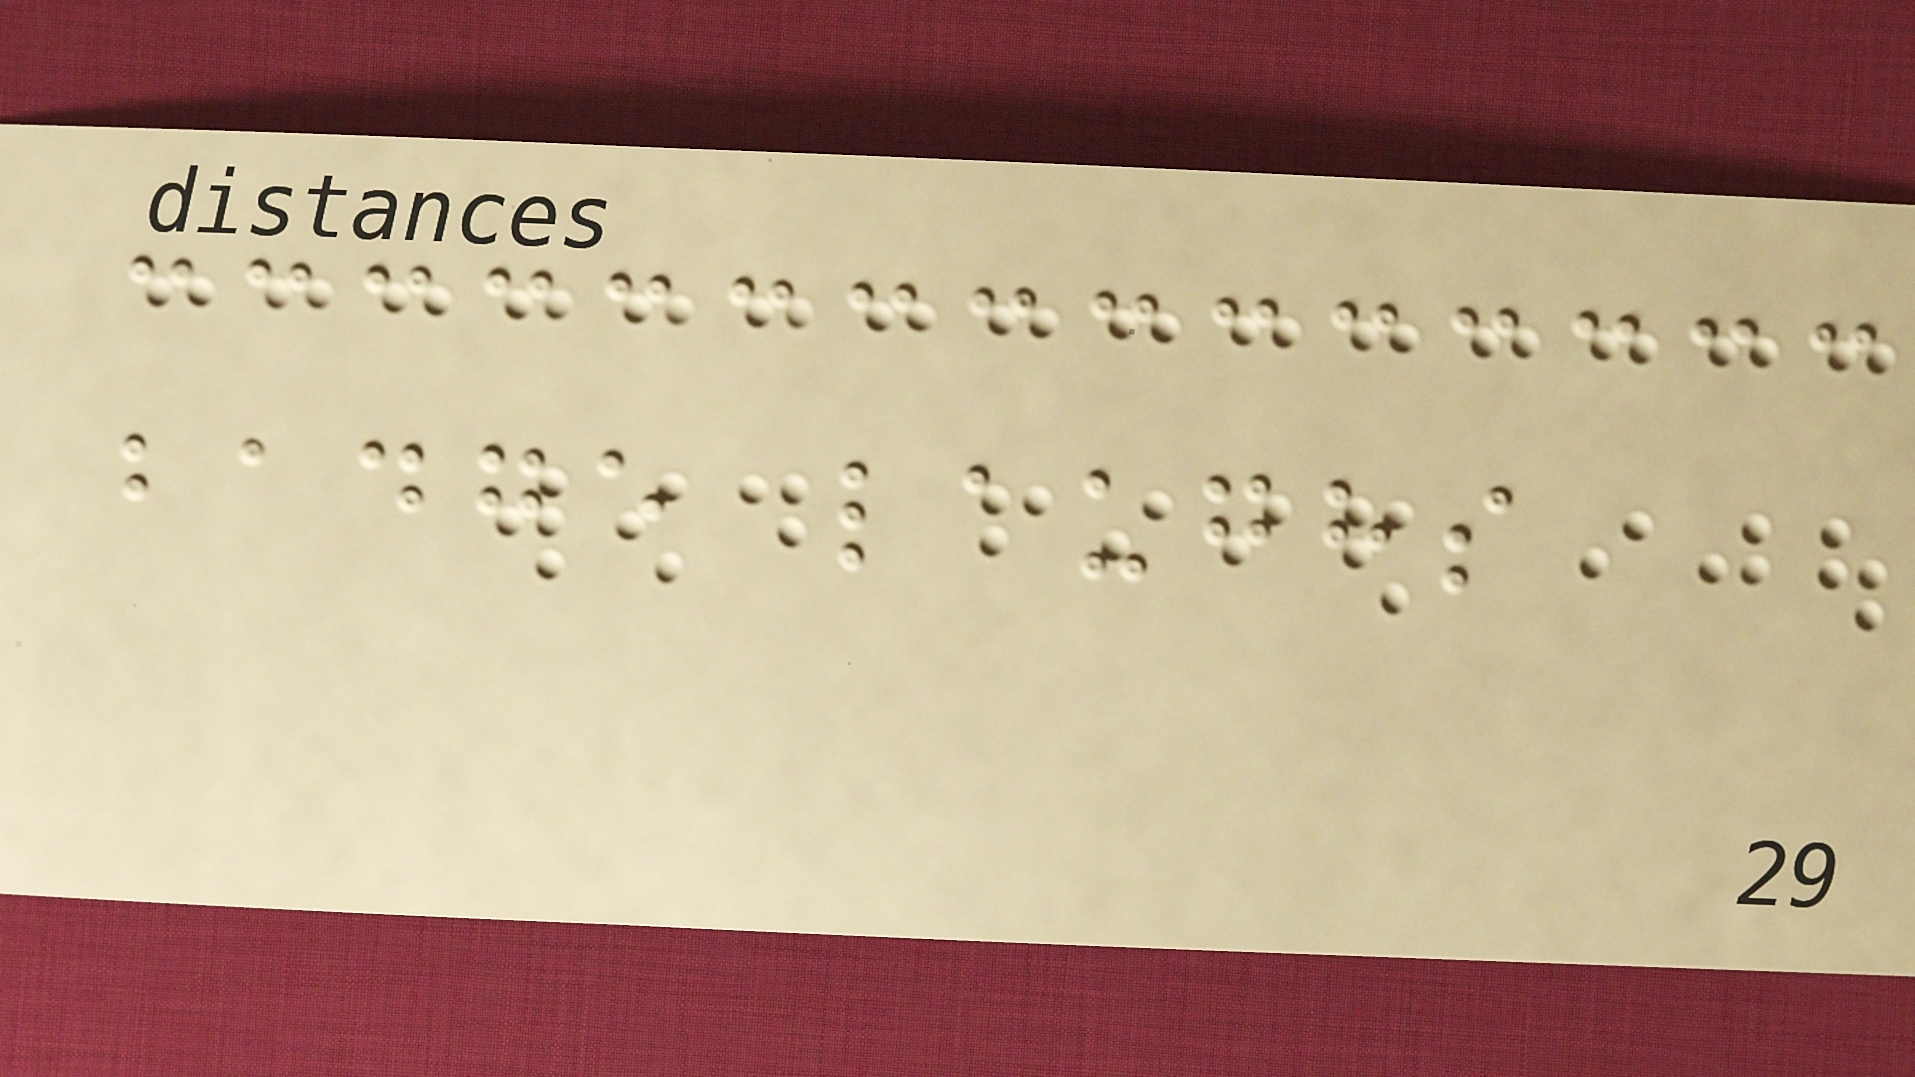badge laughs
